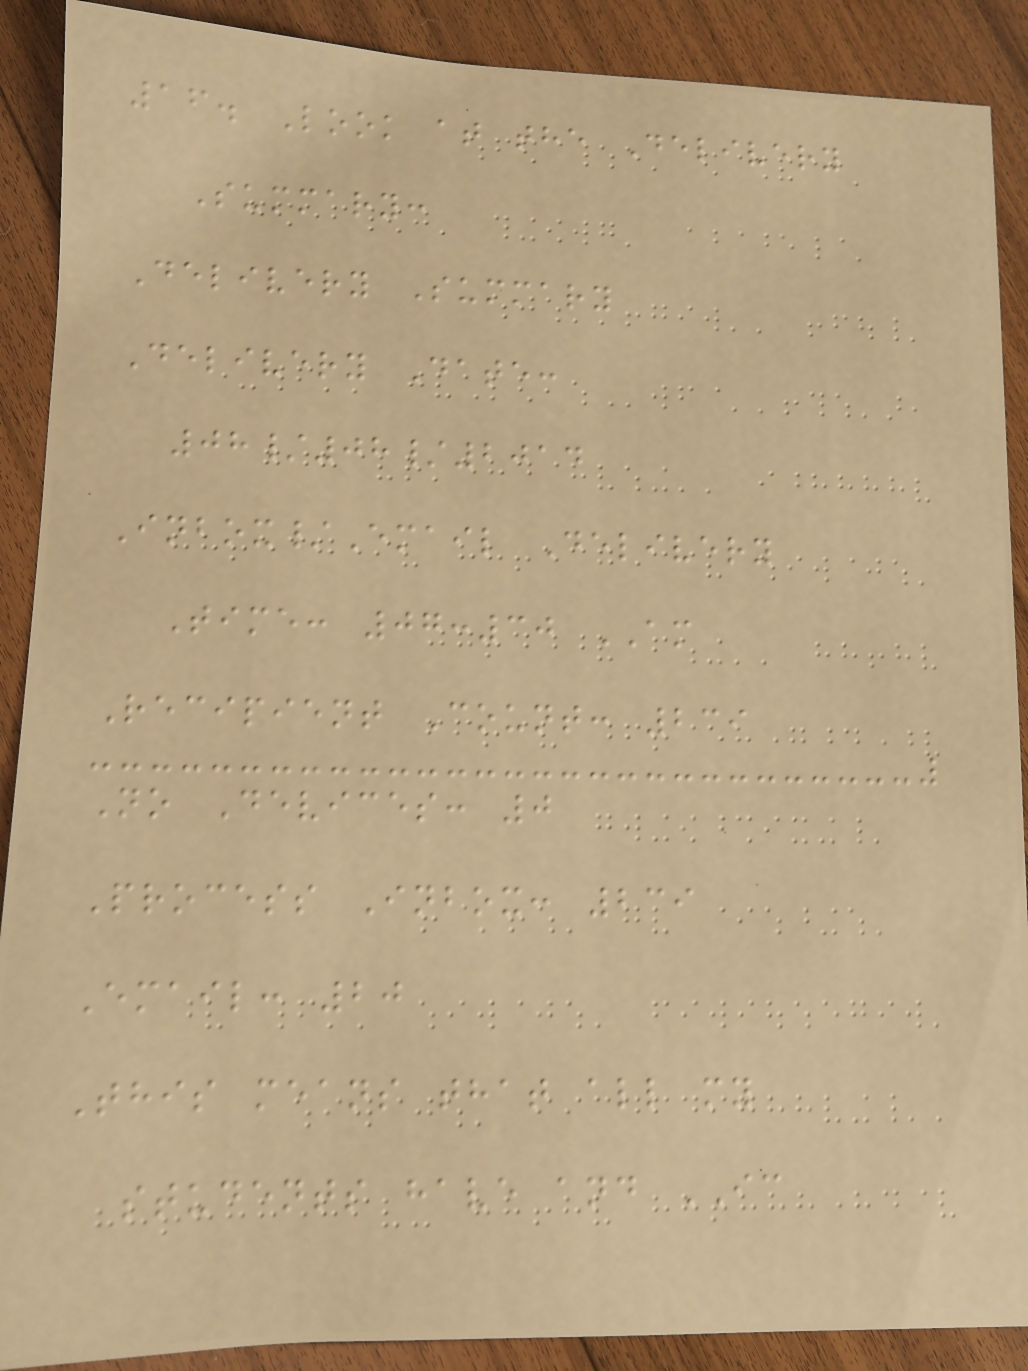16. Look at the Delivery
Summary:
Delivery Summary
Delivery Date:
08/08/2014
Inbox/Email Delivery
Time: 07:30 AM
Recipient Count: 239
No Devices: 0
Process Inbox: 239
Email: 20
This means that all my
students have and IC
